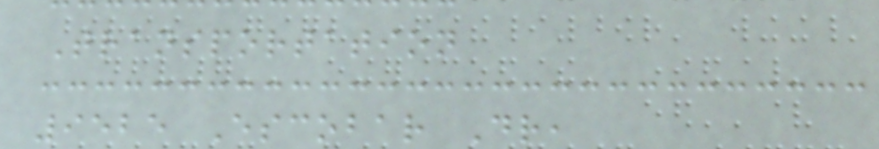Transportation
9525 Escobar Dr,
